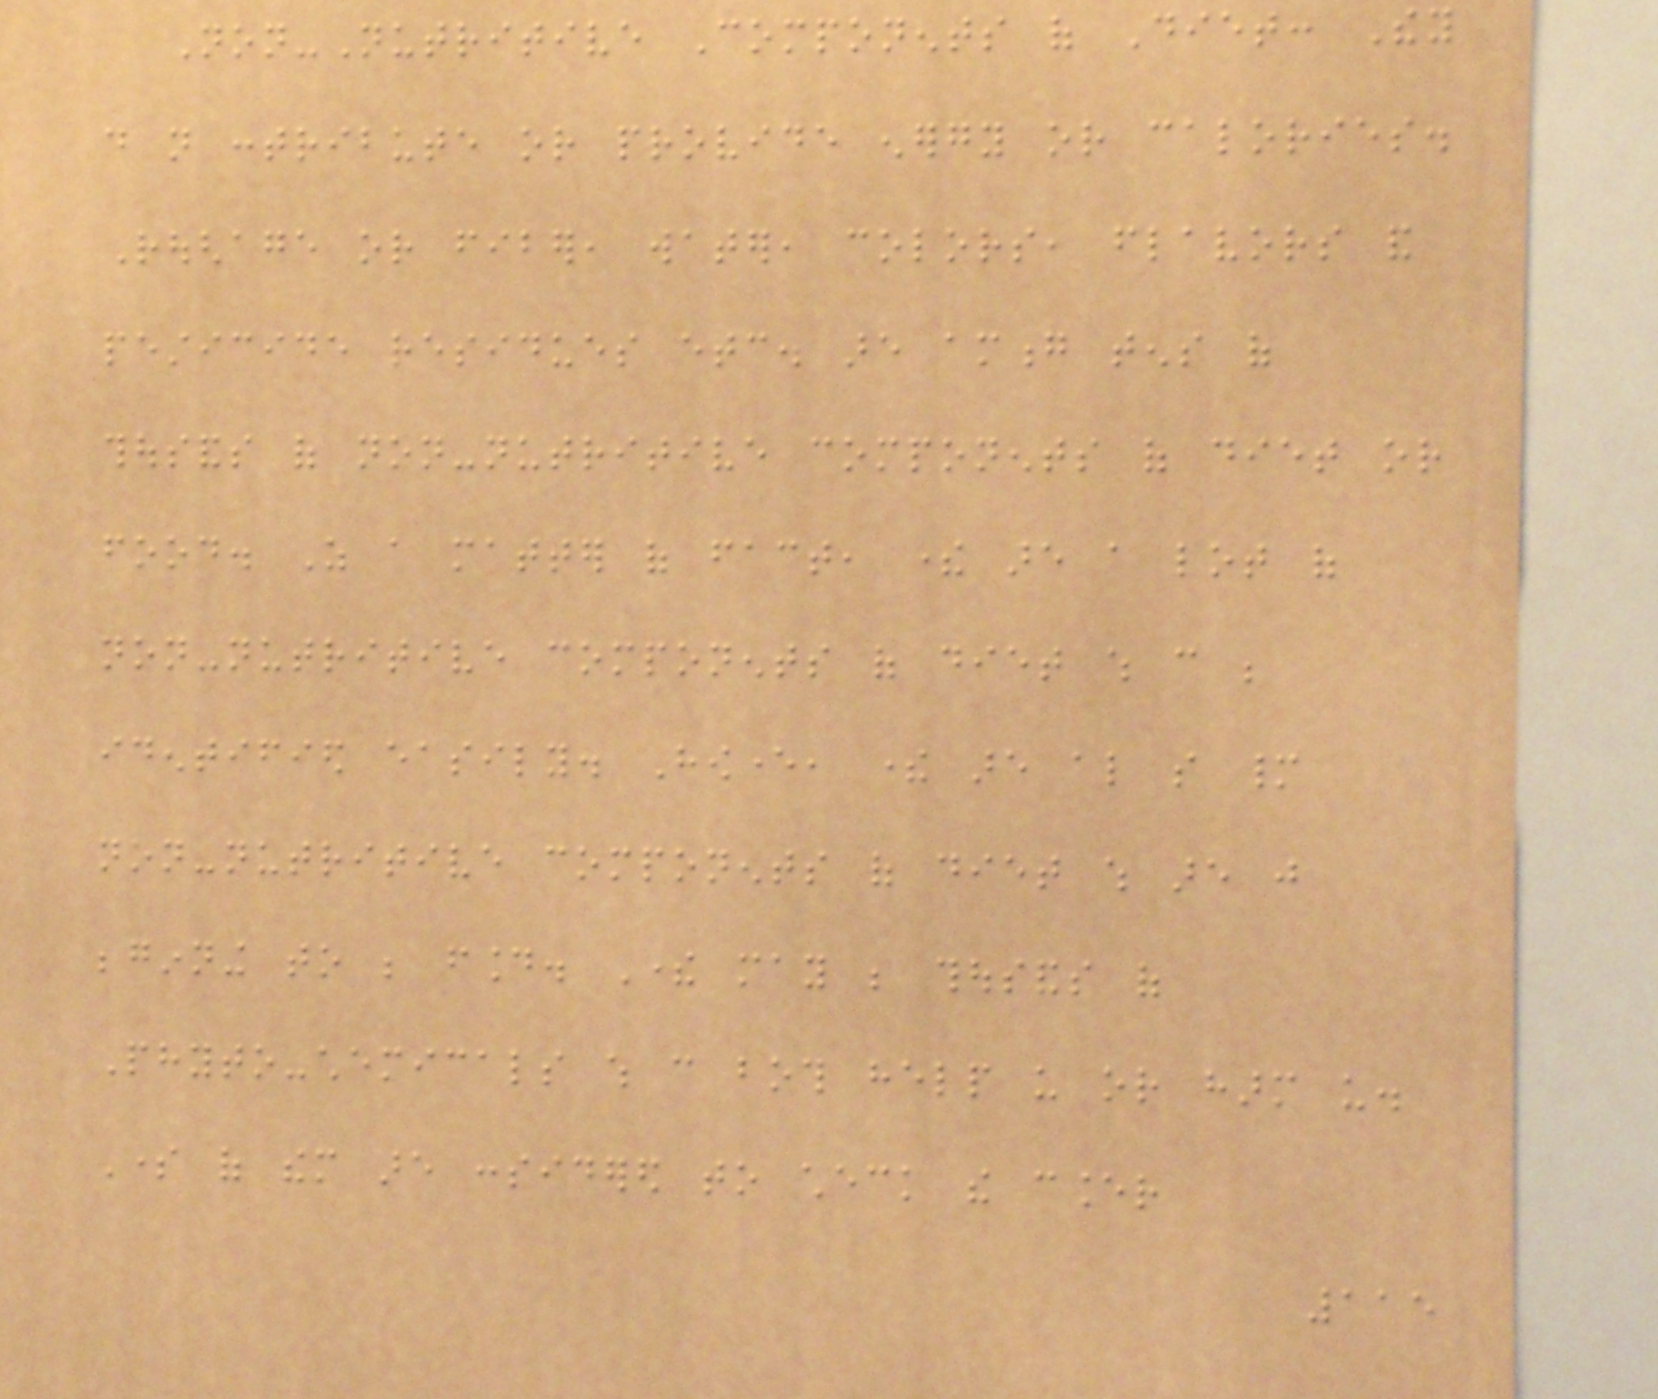Non-Nutritive Components of Diet: They
do not contribute or provide energy or calories.
Roughage or fiber, water, colors, flavors and
pesticide residues etc. are among tens of
thousands of non-nutritive components of diet or
food. As a matter of fact, there are a lot of
non-nutritive components of diet which can be
identified easily. However, there are also so many
non-nutritive components of diet which are just
beginning to be found. There may be thousands of
Phyto-chemicals which can both help us or harm us.
Some of them are considered to check the cancer
115
